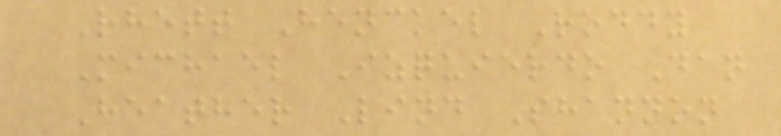Rhett Henckel Roddy
Michael Izquierdo Dan
Heather Lind Shannon
